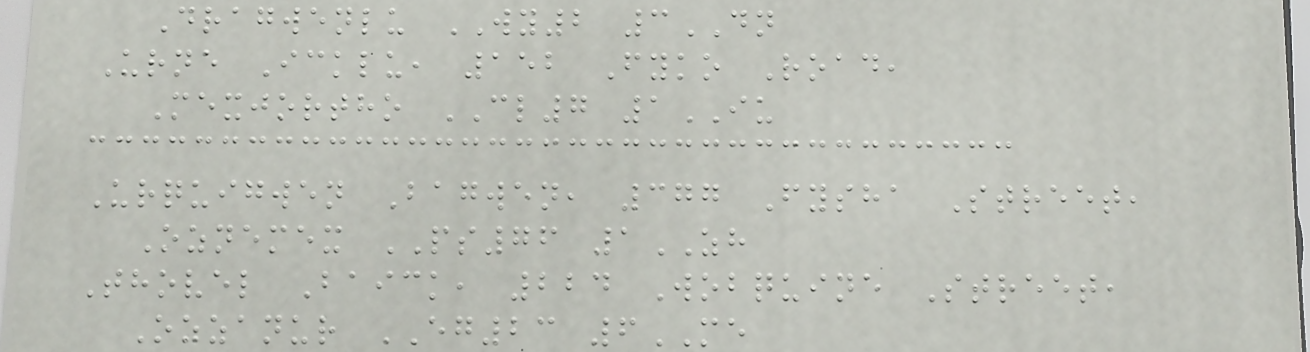Dragwenlu WY2 3DN
Urne Icklu, 152 Fyko Road,
Mexjortho CL7 1IU
Urquigwen Bagwen, 377 Fysha Street,
Oznemex PS76 1ZH
Thovel Baick, 224 Wobquine Street,
Ozzanur EG23 6ME
